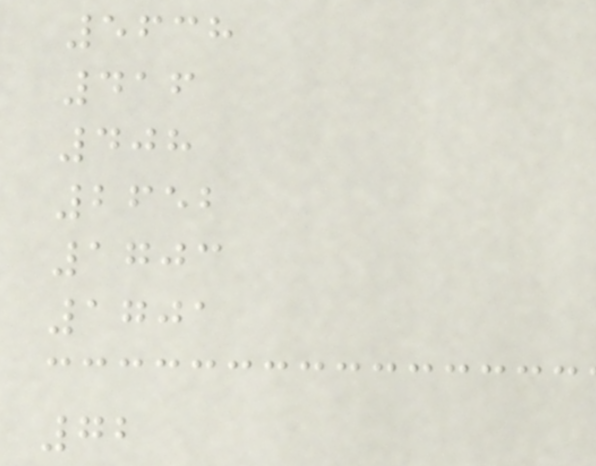5638
416
408
2652
1703
1701
72
